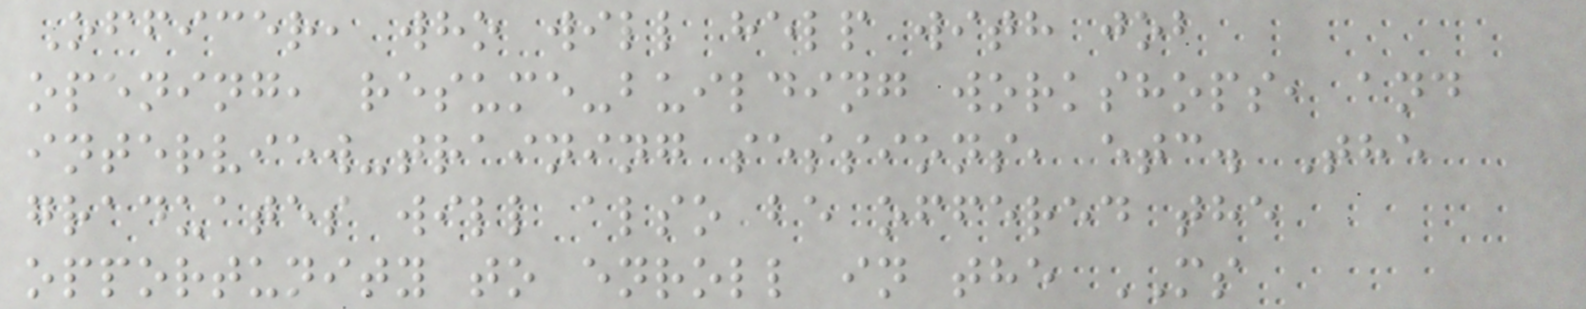Officer, who will help with job
opening, resume-building workshops, and
interview-training sessions, etc. The
graduates will also be offered the
opportunity to enroll in the MS
